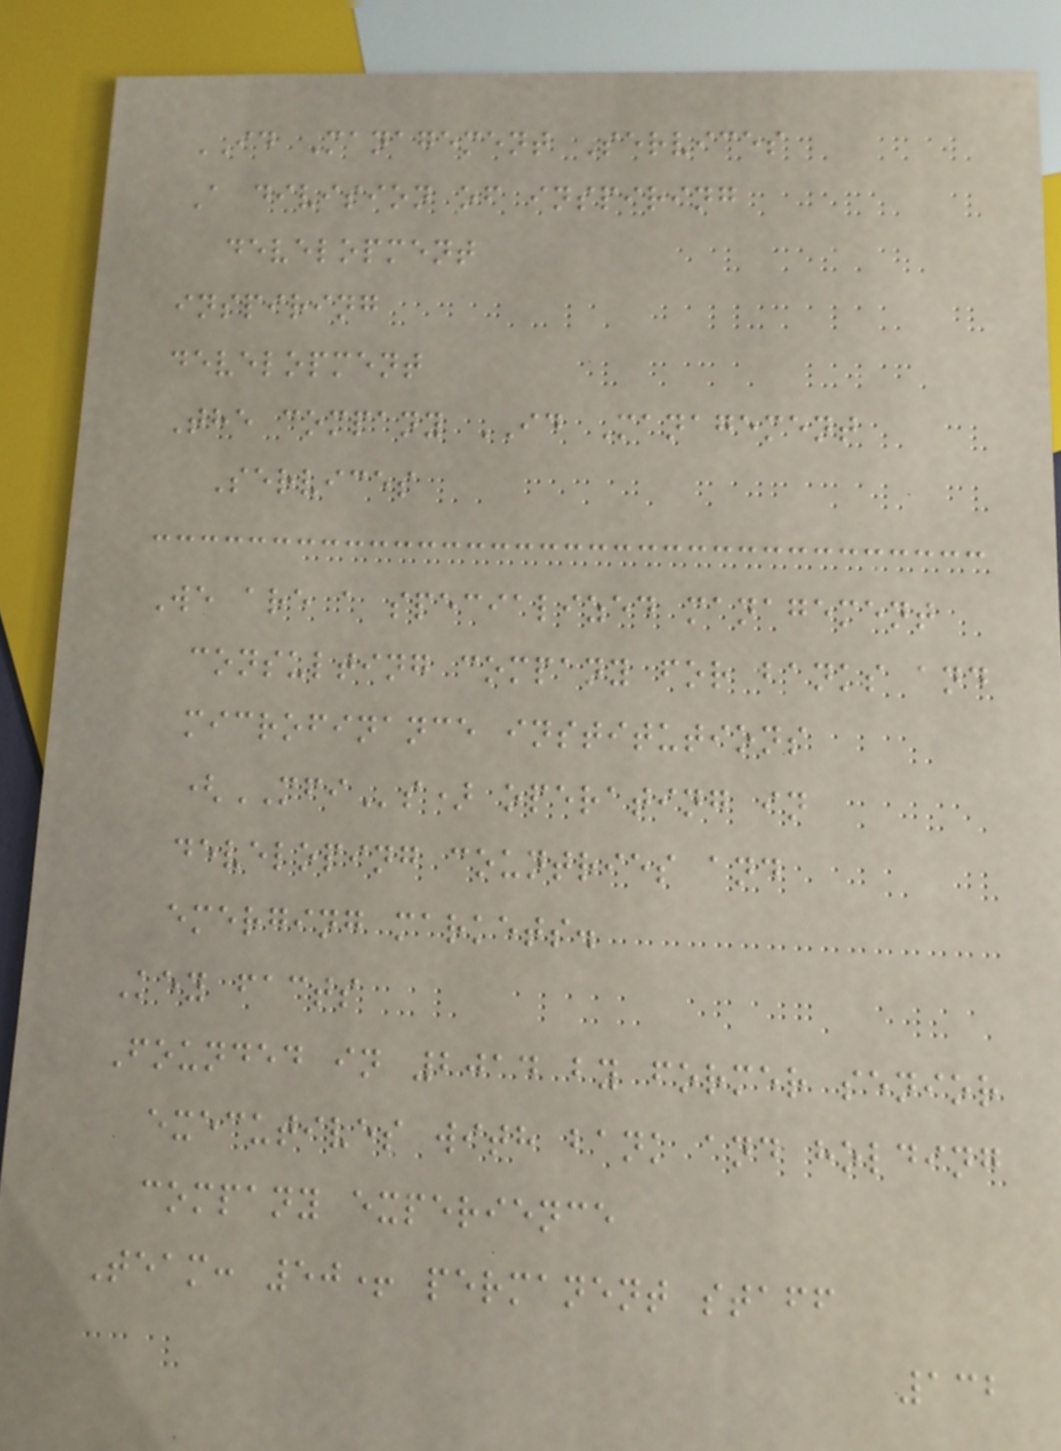ID Management Services
A division of inspiring
development
inspiring
development
The company ID Management
Services
We are a specialized management
consulting company for banks and
microfinance institutions
(MFIs) operating in
developing countries and
emerging markets.
Key facts
Founded in 2014 by former senior
executives with bank and holding
company experience
Team: 50+ permanent staff
132
